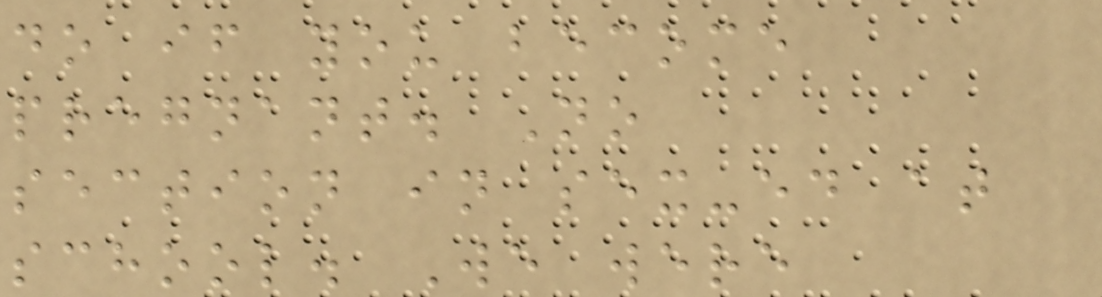do if you become
pregnant. No
section in sex-ed at
school. We were
